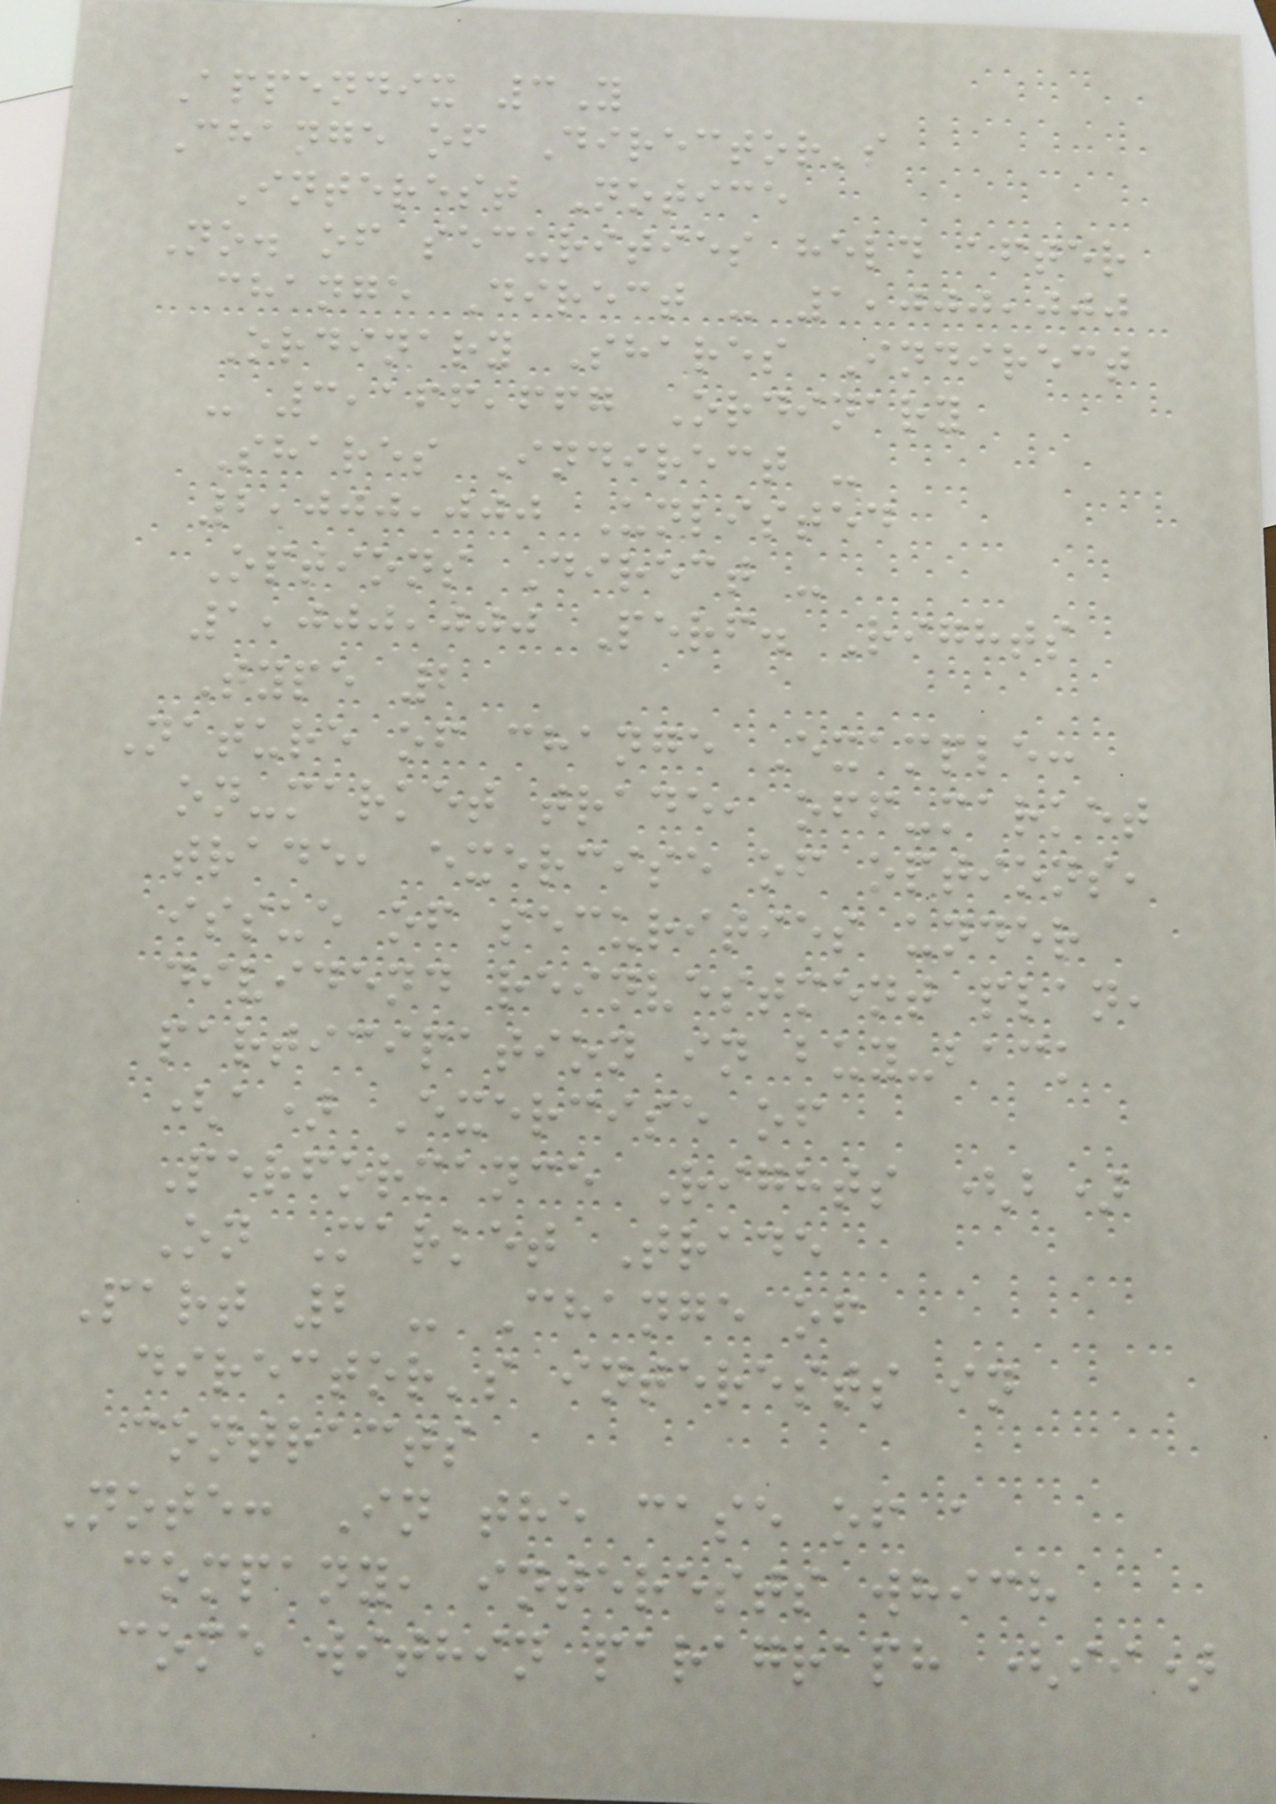Appendix 3Y
Change of Director's
Interest Notice
No. of securities held after
change Direct - 1,000,000
Ordinary Shares Indirect
- 3,166,667 Ordinary
Shares Indirect -
2,000,000 Unlisted
Options Direct -
1,000,000 Perf. Rights
Type 2
Nature of change Example:
on-market trade, off-market
trade, exercise of options,
issue of securities under
dividend reinvestment plan,
participation in buy-back
(a) Exercise of
Performance Rights (b)
On Market Trade
Part 2 - Change of
director's interests in
contracts
Note: In the case of a
company, interests which
come within paragraph (ii)
